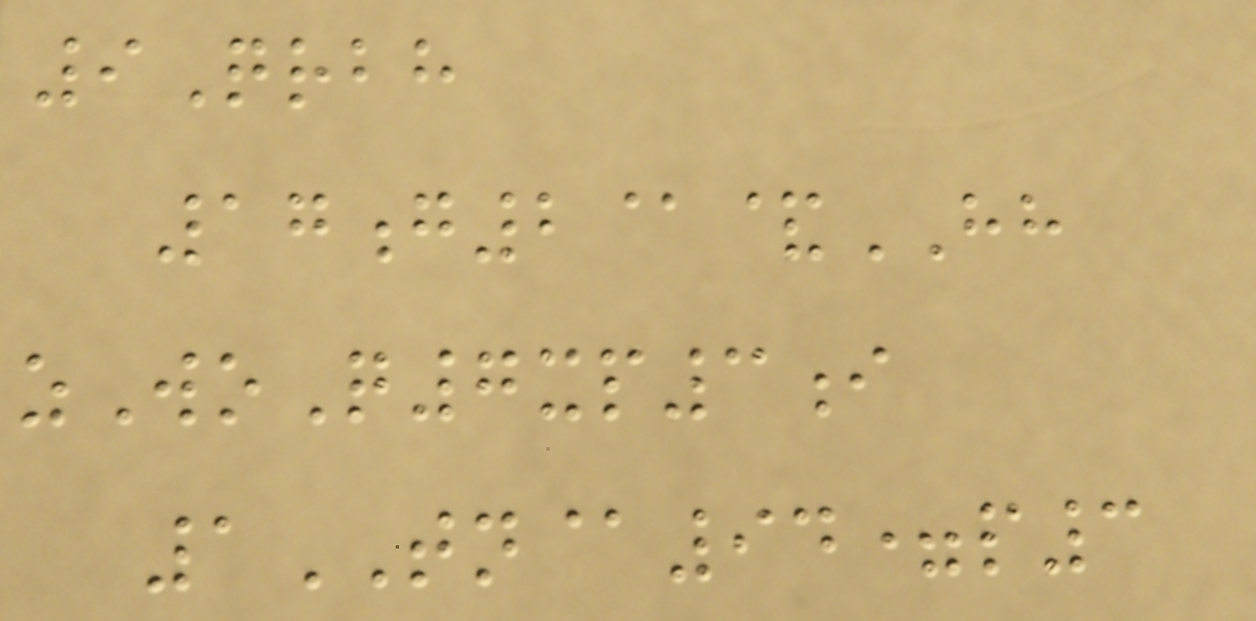9Qrbh
17g2@&HH
zWoQ7xp3i
1TN@94=p3
